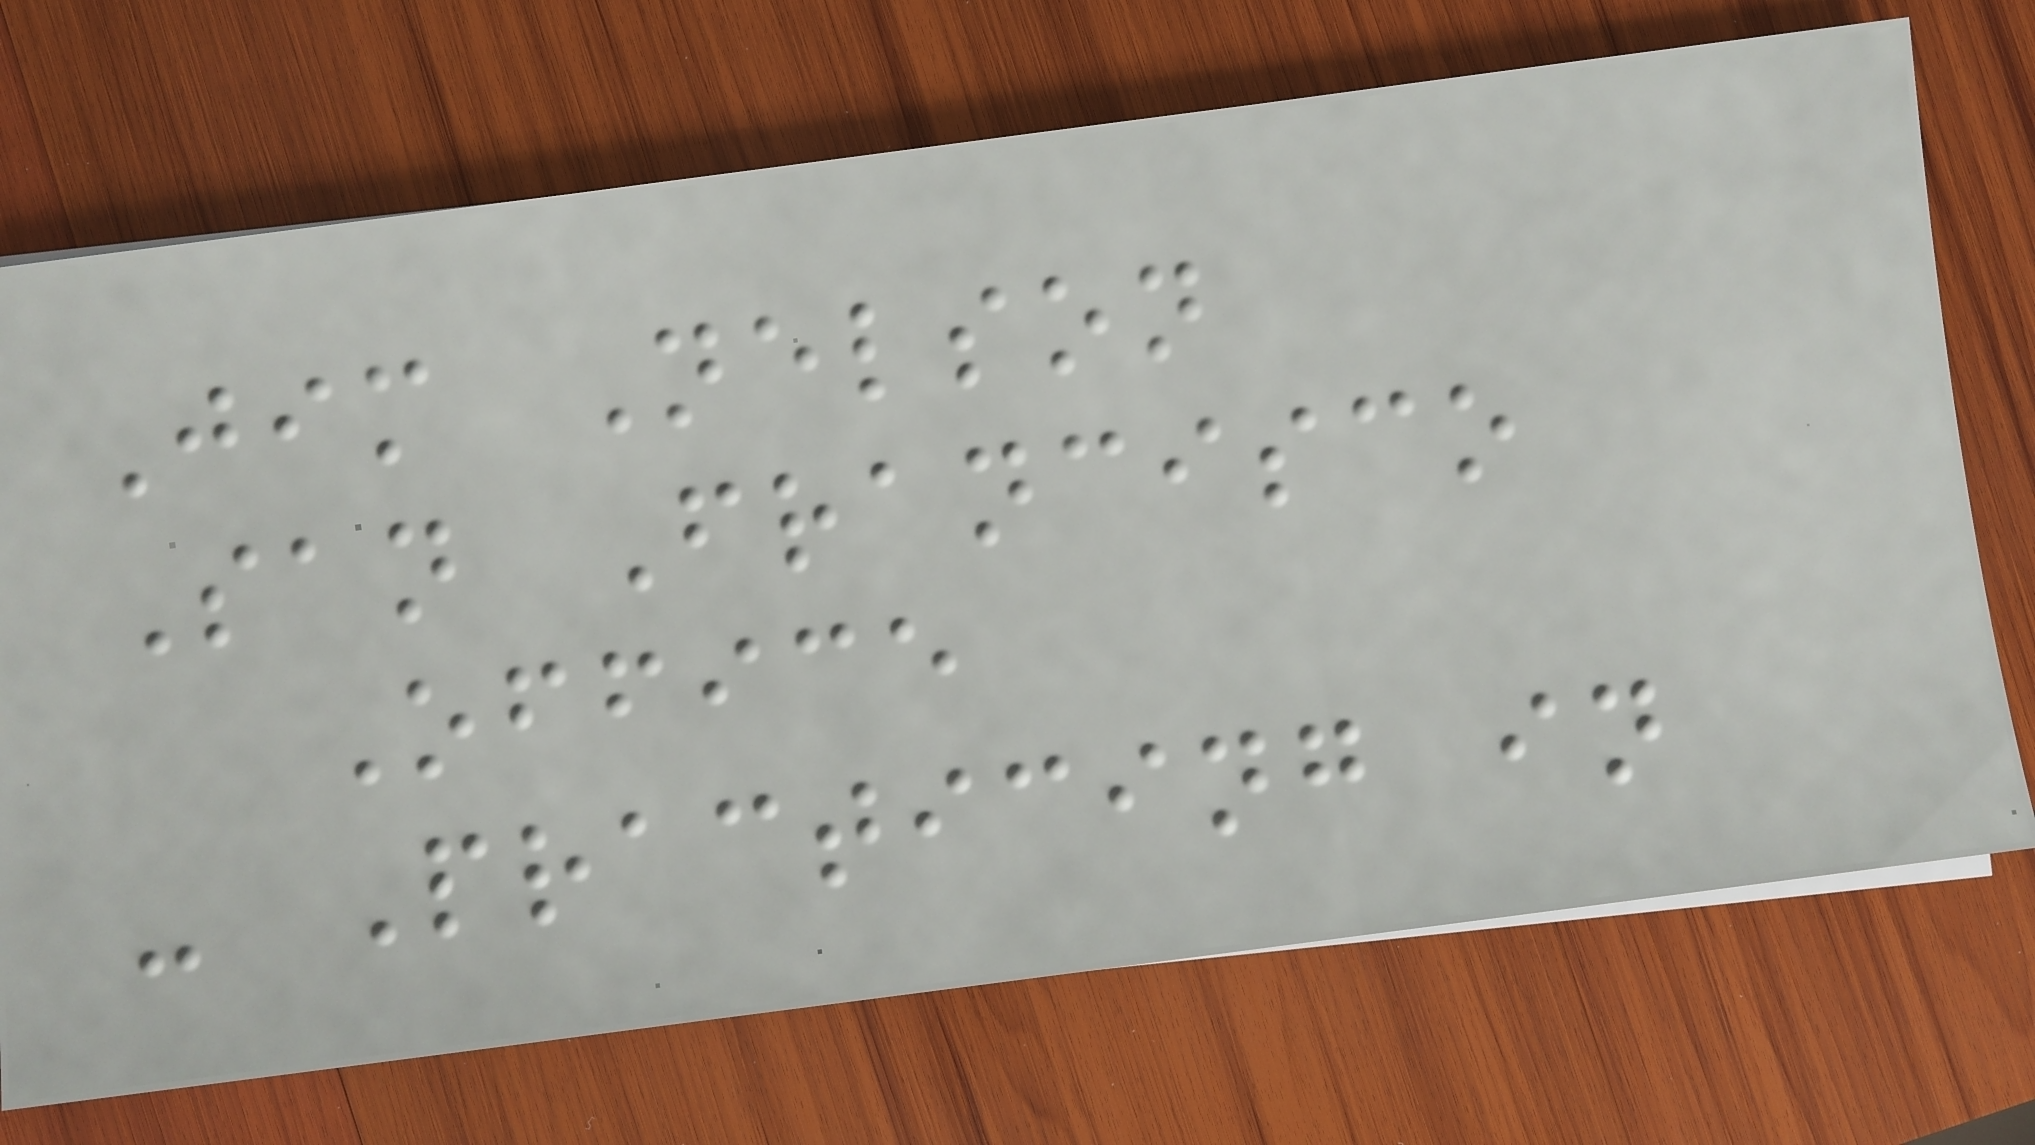Jim Nelson
San Francisco
Office
- Practicing in
